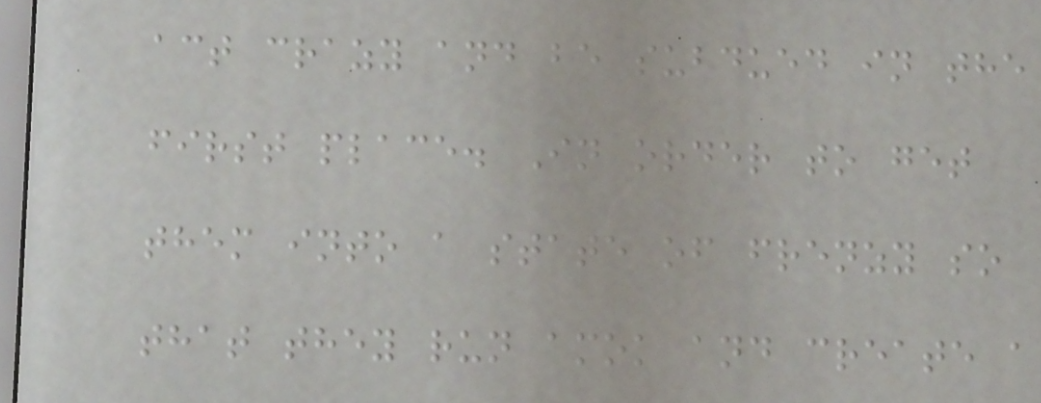act crazy and be subdued in the
first place. In order to get
them into a state of frenzy so
that they run amok and create a
